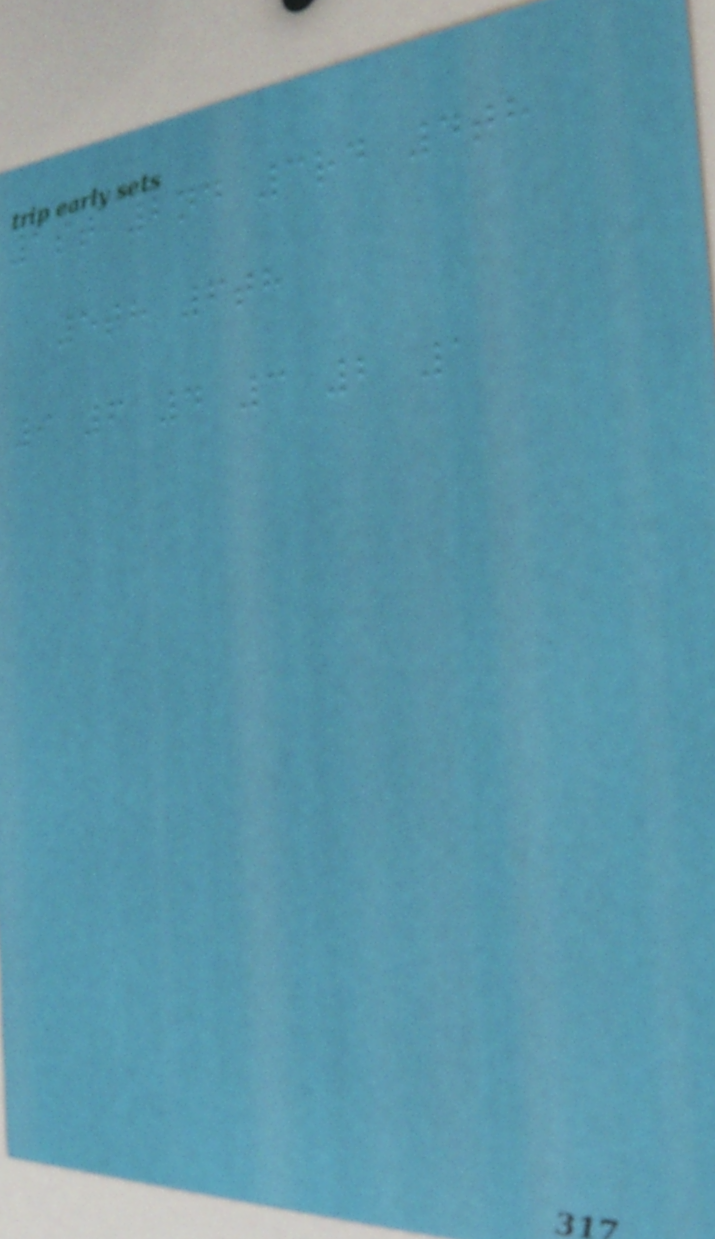1st 2nd 3rd 4th
5th 6th
9 6 4 3 2 1
